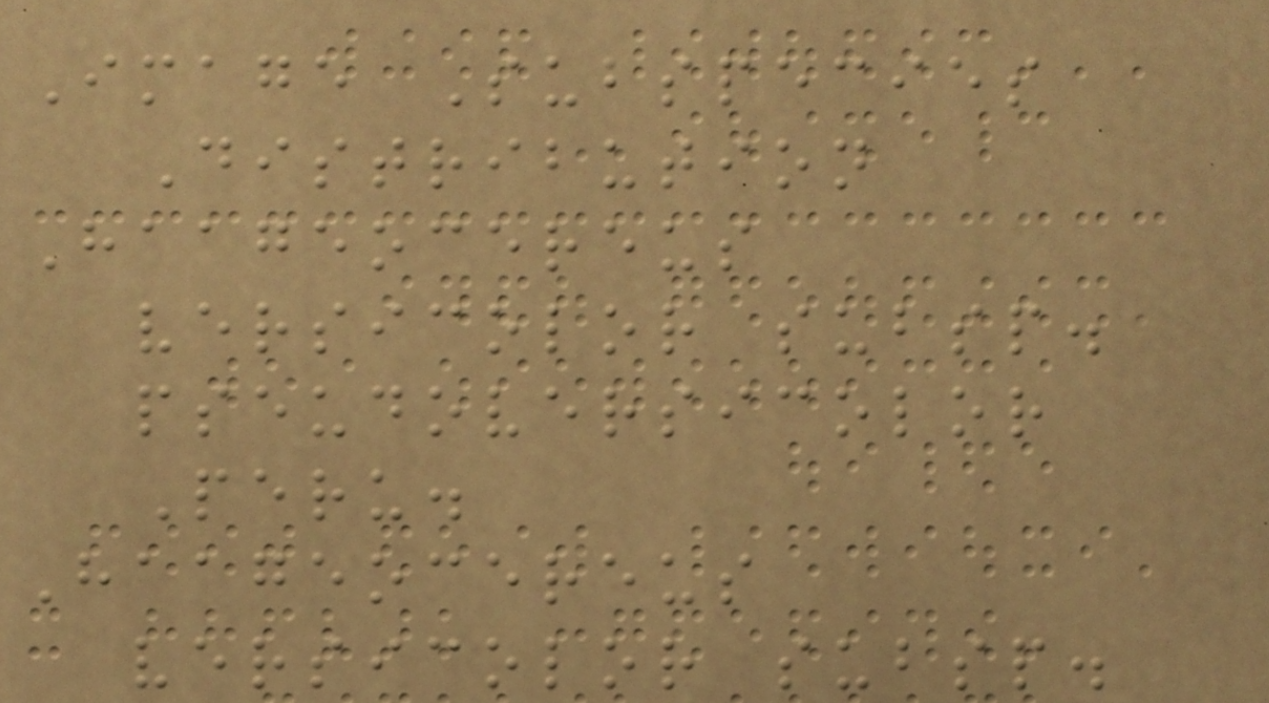Image Subspecies
Distribution
Haageocereus
versicolor subsp.
pseudoversicolor
Peru.
Haageocereus
versicolor subsp.
